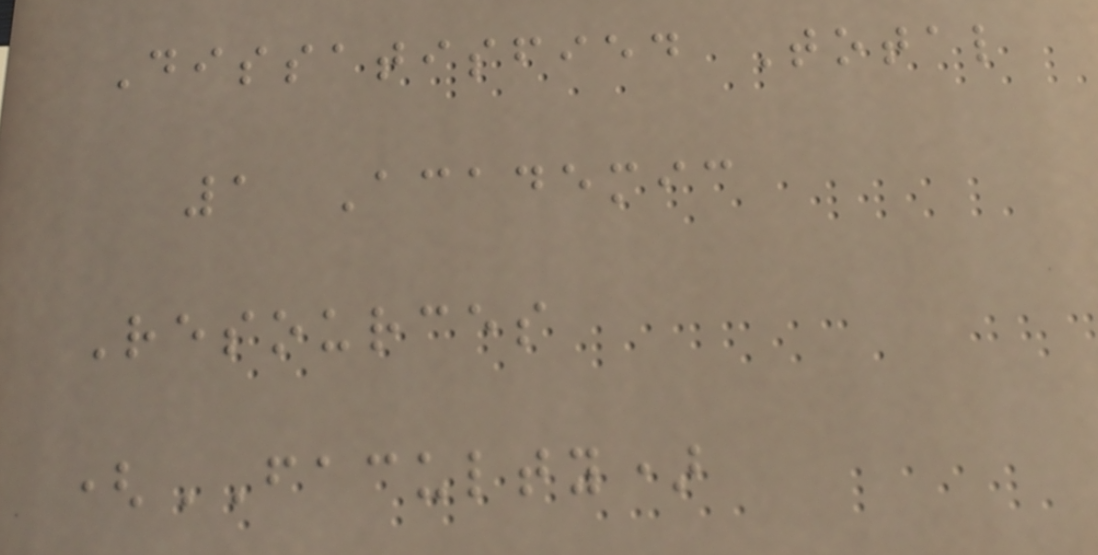Dissatisfied Total
1 Academic
Resources
(FACULTY)
